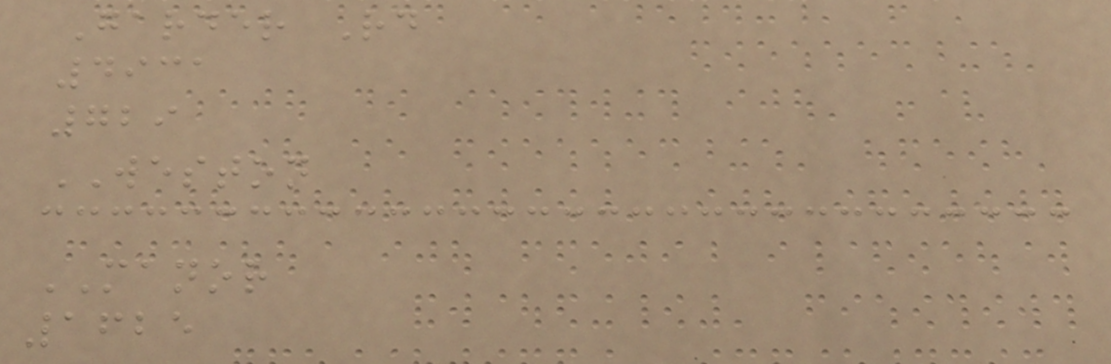Garder Rd
4931
729
WESTON
MANOR
1625
